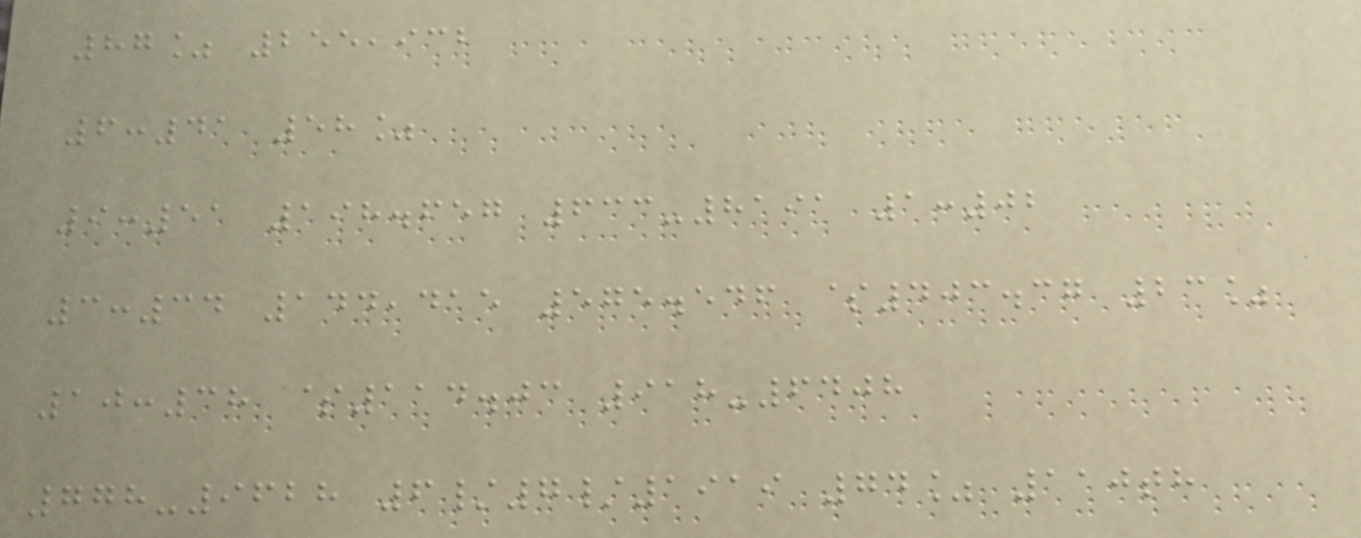87% 255,932
6:41 58%
9:51 198.657 633-8191 1:02
3:34 144,415 575.546 $403.37 23%
10:38 $114.03 918-6408
778-9628 6/7/1919 74% 110th
